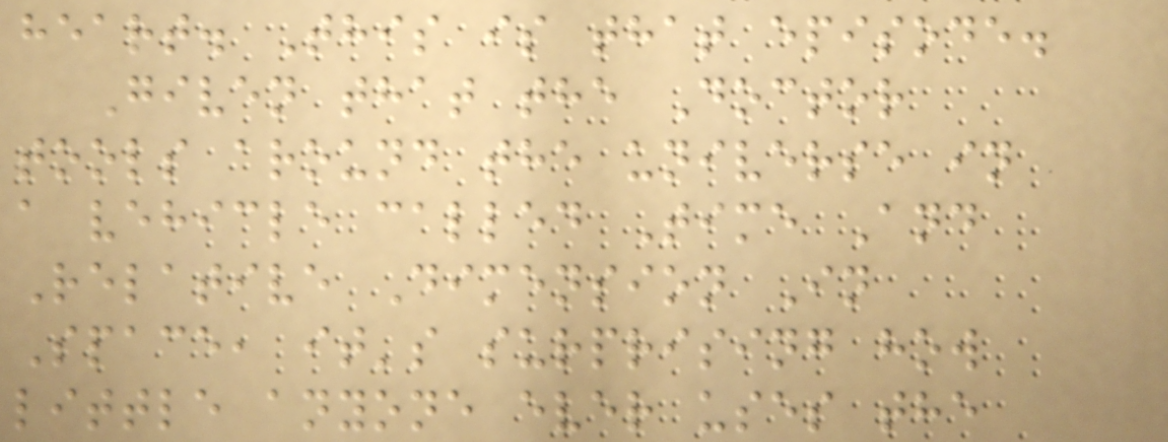heart. This is that episode.
Given that the Doctor
tools around the universe in
a vehicle called Time And
Relative Dimension In
Space, it's surprising how
little anyone ever uses the
